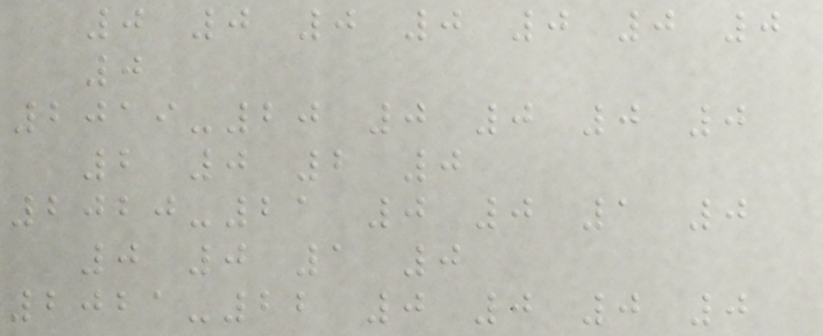0 0 0 0 0 0 0
0
2019-20 0 0 0 0
2 0 2 0
2020-21 0 0 1 0
0 0 1 0
2021-22 0 0 0 0
